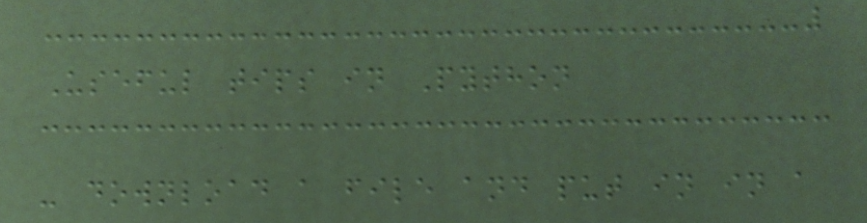Useful tips in Python
- download a file and put in in a
